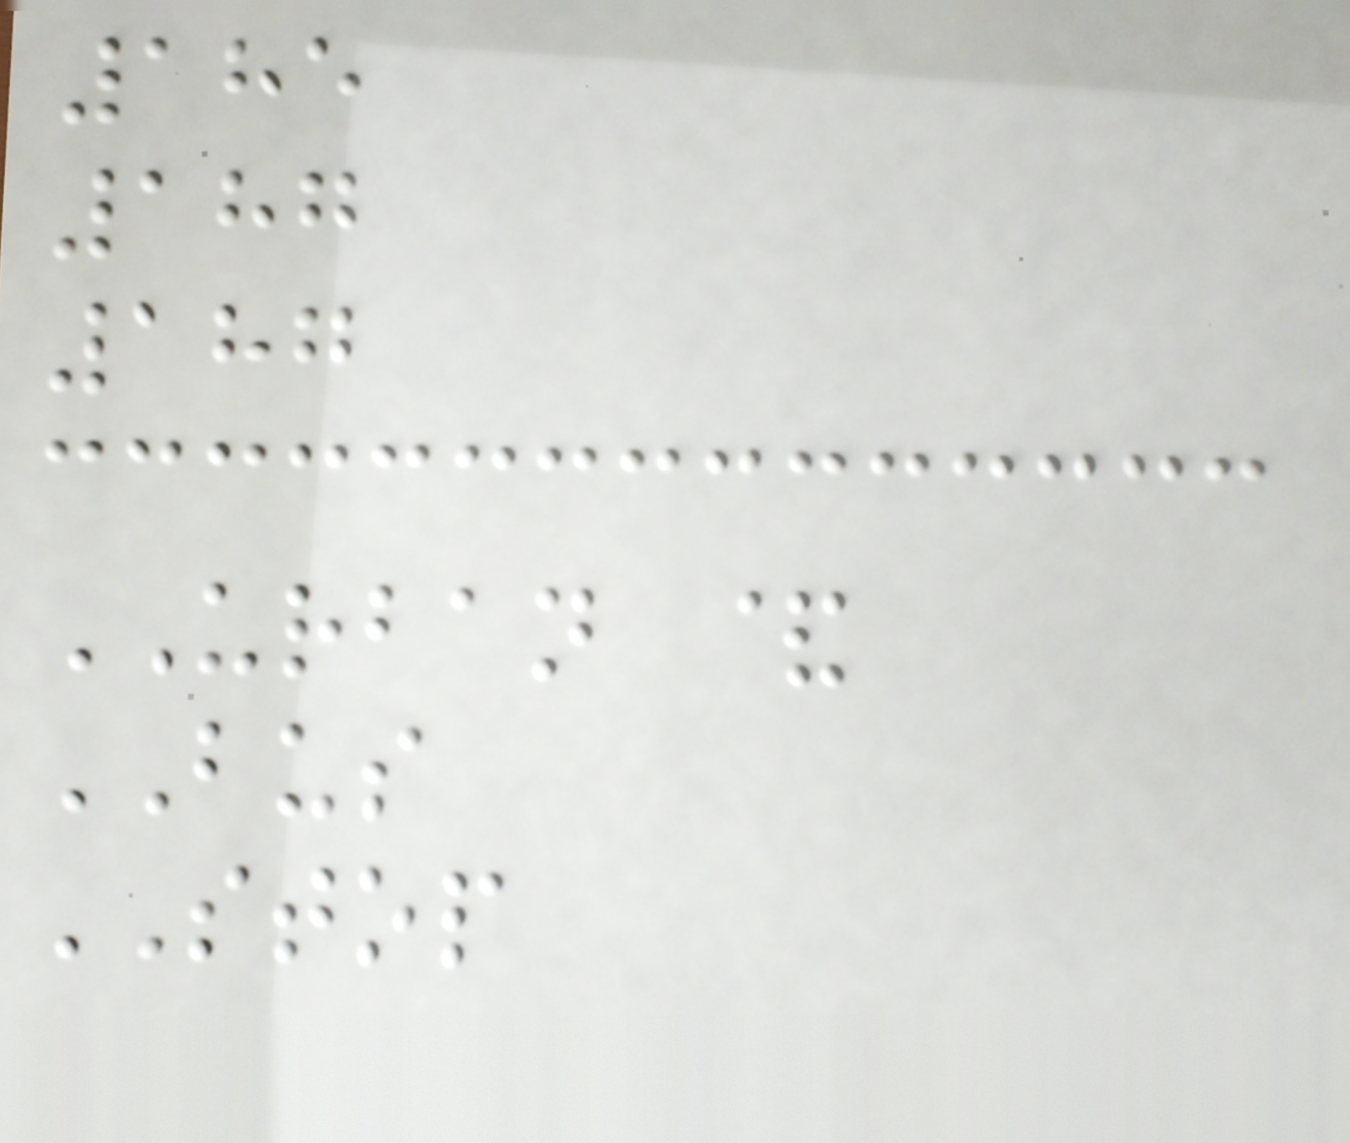185
187
187
URBAN &
BUS
STOP
